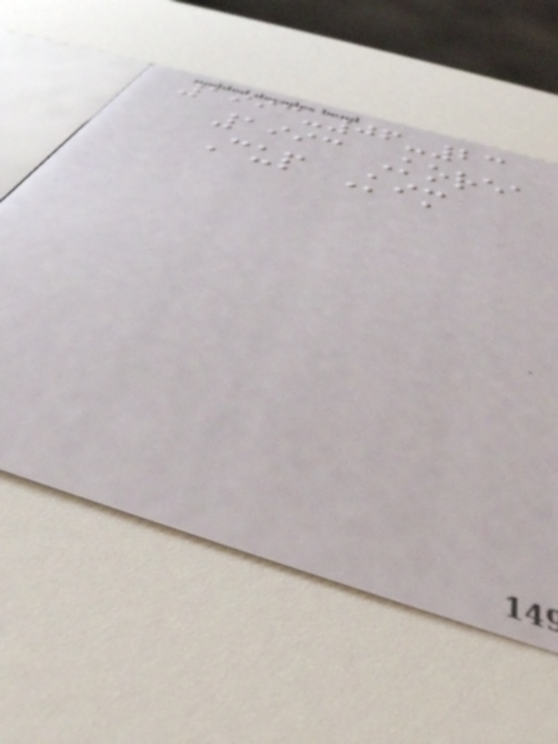1993-06-23
1993 Korea
Cup Kim
